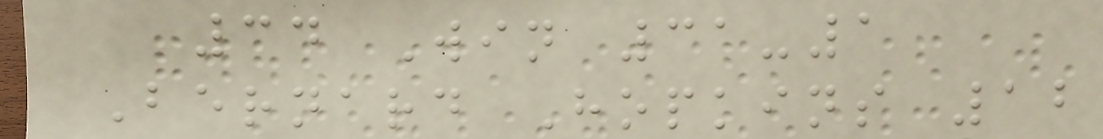34 Win 31-1
Bernard Hopkins 12
